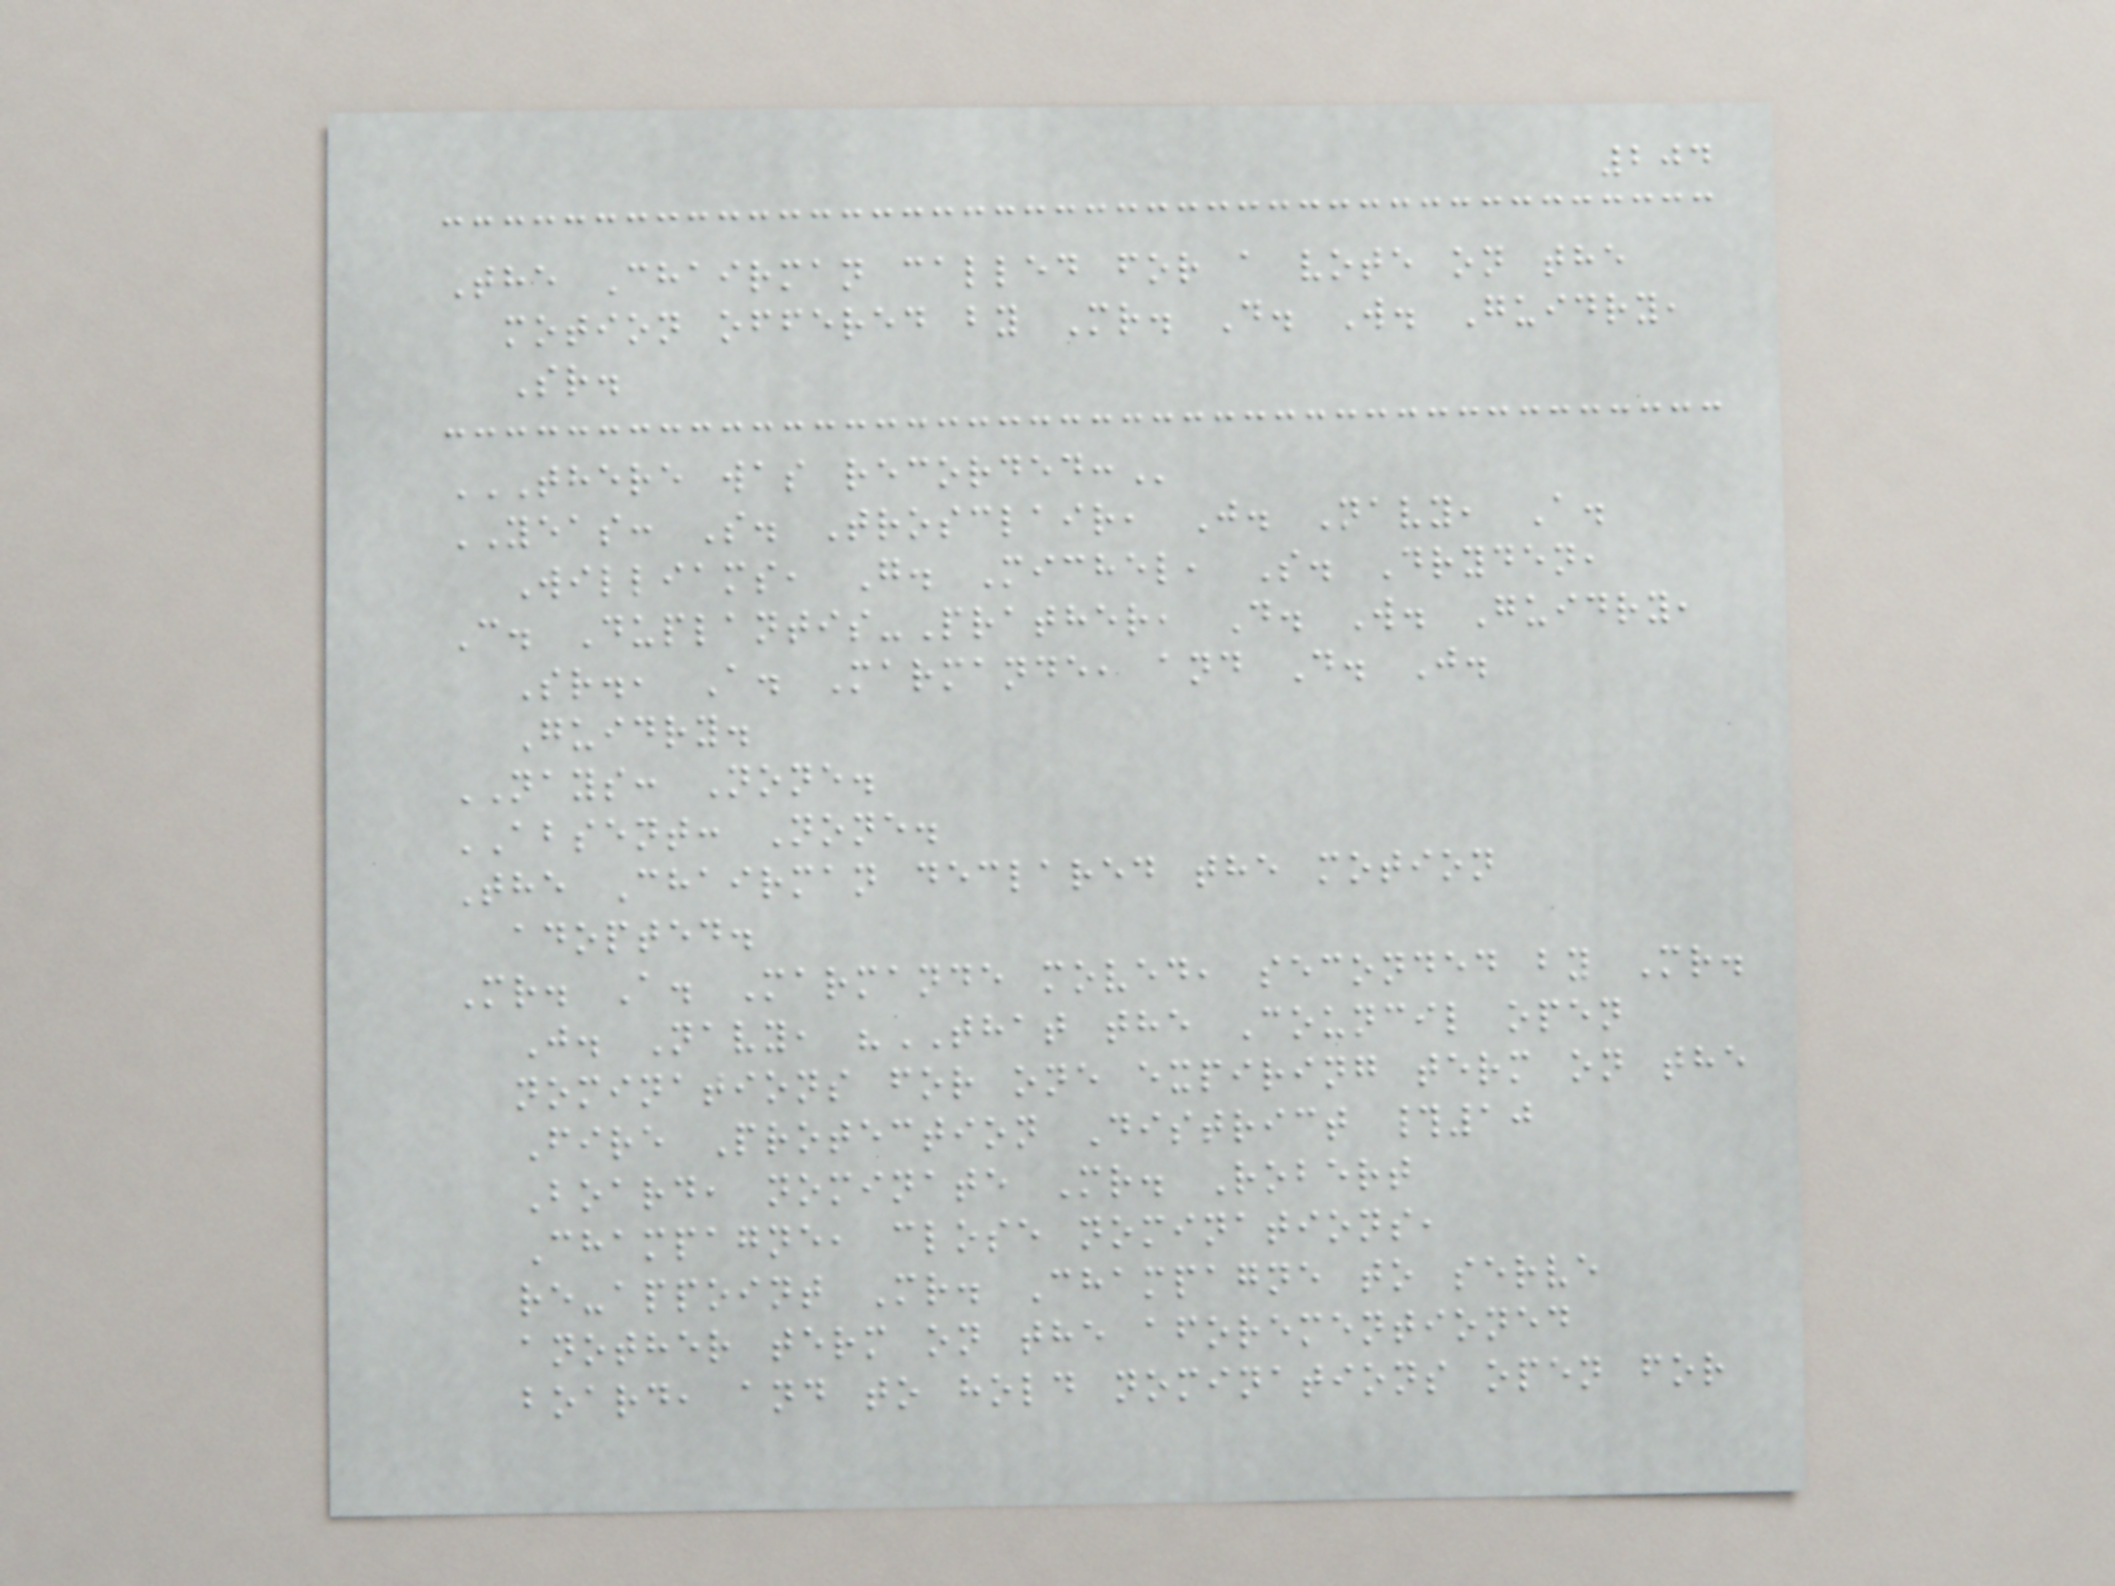204
The Chairman called for a vote on the
motion offered by Mr. D. W. Guidry,
Sr.
THERE WAS RECORDED:
YEAS: S. Trosclair, J. Navy, A.
Williams, G. Michel, S. Dryden,
C. Duplantis-Prather, D. W. Guidry,
Sr., A. Marmande, and D. J.
Guidry.
NAYS: None.
ABSENT: None.
The Chairman declared the motion
adopted.
Mr. A. Marmande moved, seconded by Mr.
J. Navy, "THAT the Council open
nominations for one expiring term on the
Fire Protection District #10
Board, nominate Mr. Robert
Champagne, close nominations,
re-appoint Mr. Champagne to serve
another term on the aforementioned
board, and to hold nominations open for
